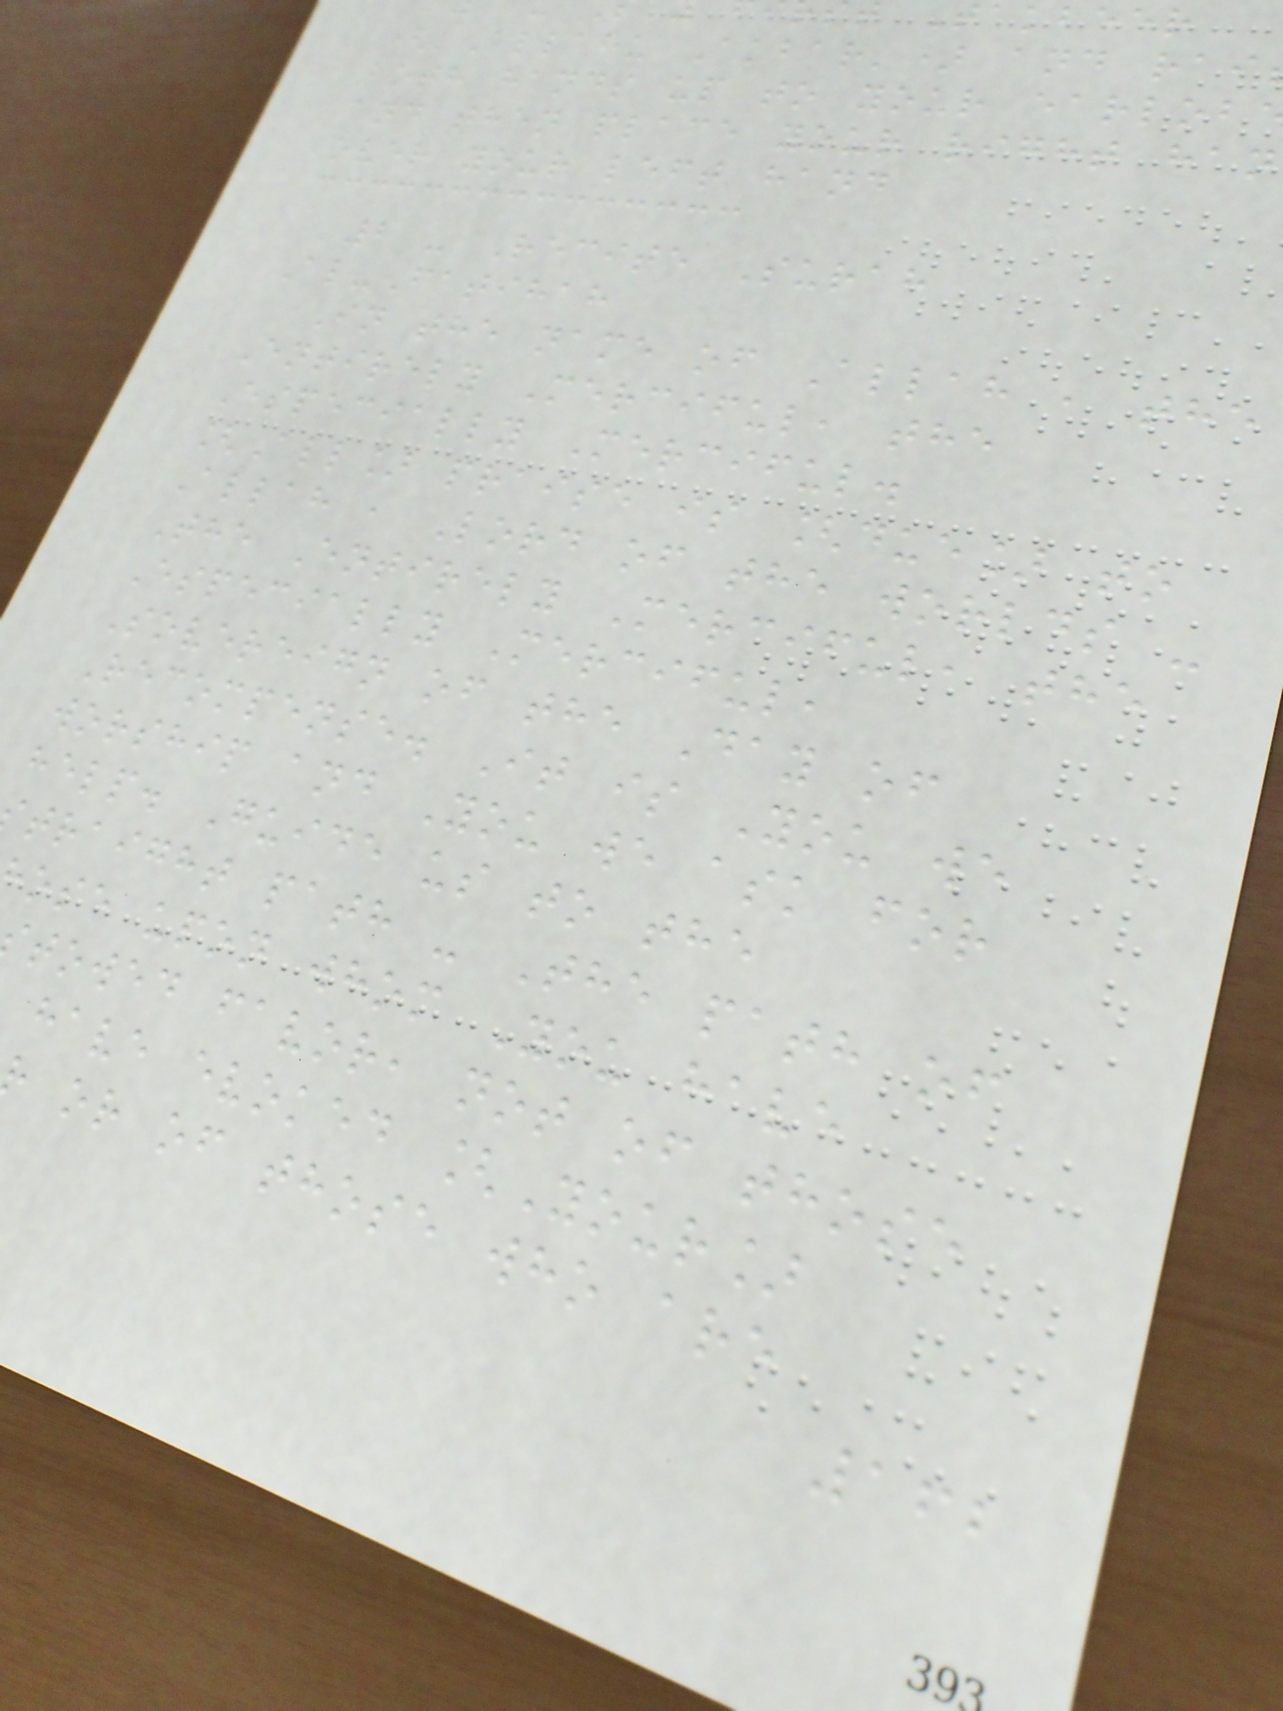Takbeer
('Allahu Akbar') and rai
both hands up to your earlob
and then place your right han
over your left hand
2 - Recite Surah
Al-Fatihah
In the name of Allah , the
Entirely Merciful, the
Especially Merciful.
[All] praise is [due] to
Allah , Lord of the worlds -
The Entirely Merciful, the
Especially Merciful,
Sovereign of the Day of
Recompense. It is You we
worship and You we ask for
help. Guide us to the
traight path - The path of
ose upon whom You have
towed favor, not of those
have evoked [Your]
or of those who are
162
